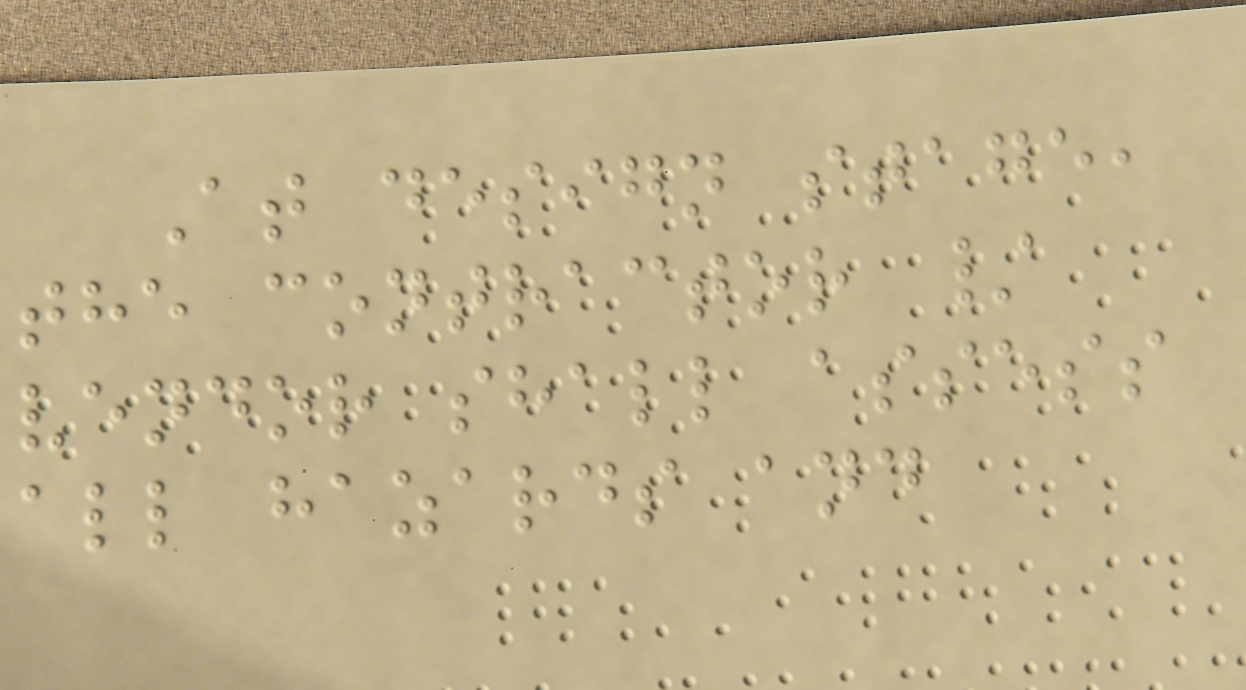At design stage,
the contractor /
vendor shall assess
all hazards and
